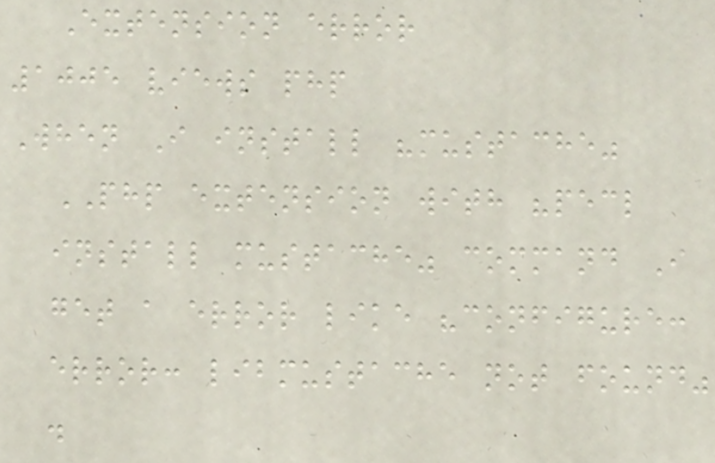Extension error
1005 views php
When I install "mustache"
PHP extension with "pecl
install mustache" command I
get a error like "configure:
error: libmustache not found"
.
